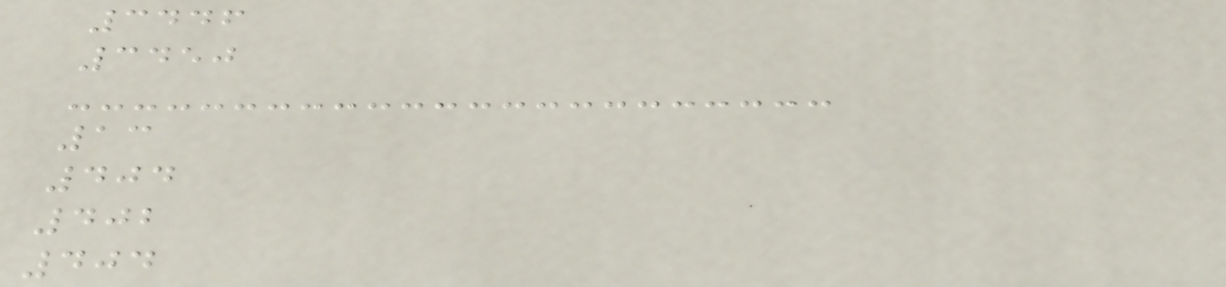3446
3450
13
404
402
404
